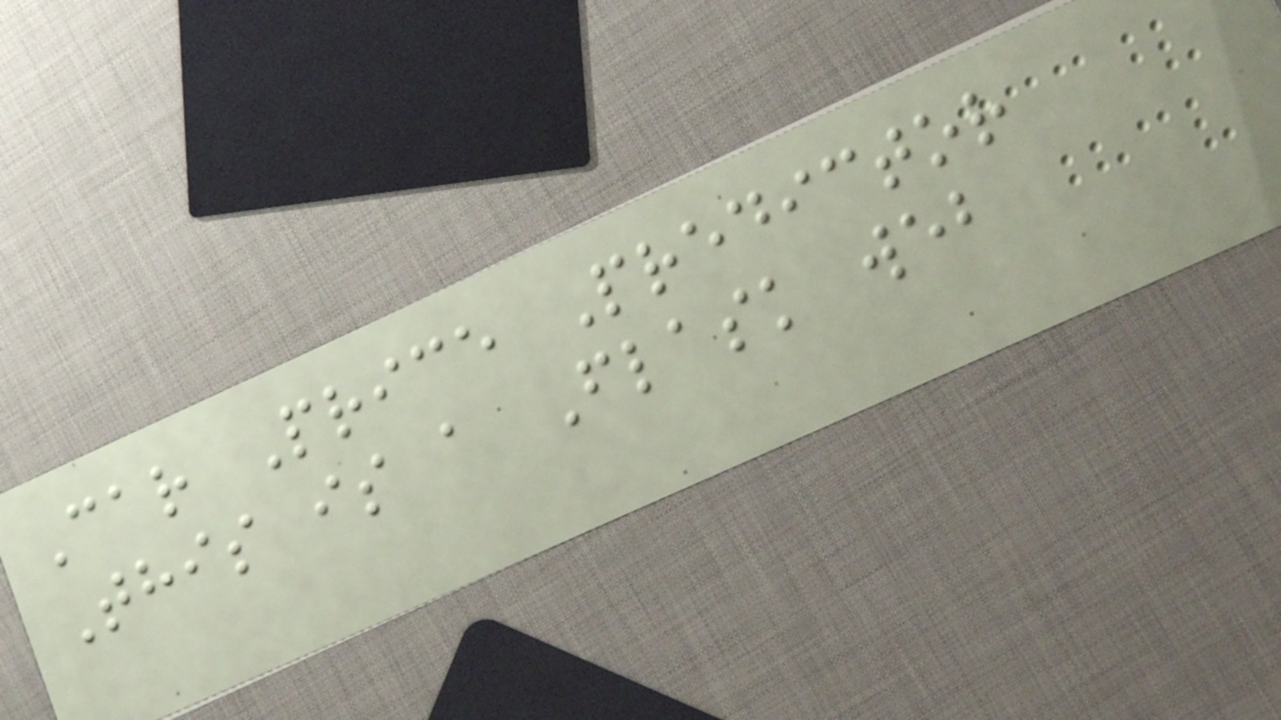Car Price Predictor
This is a Flask web
